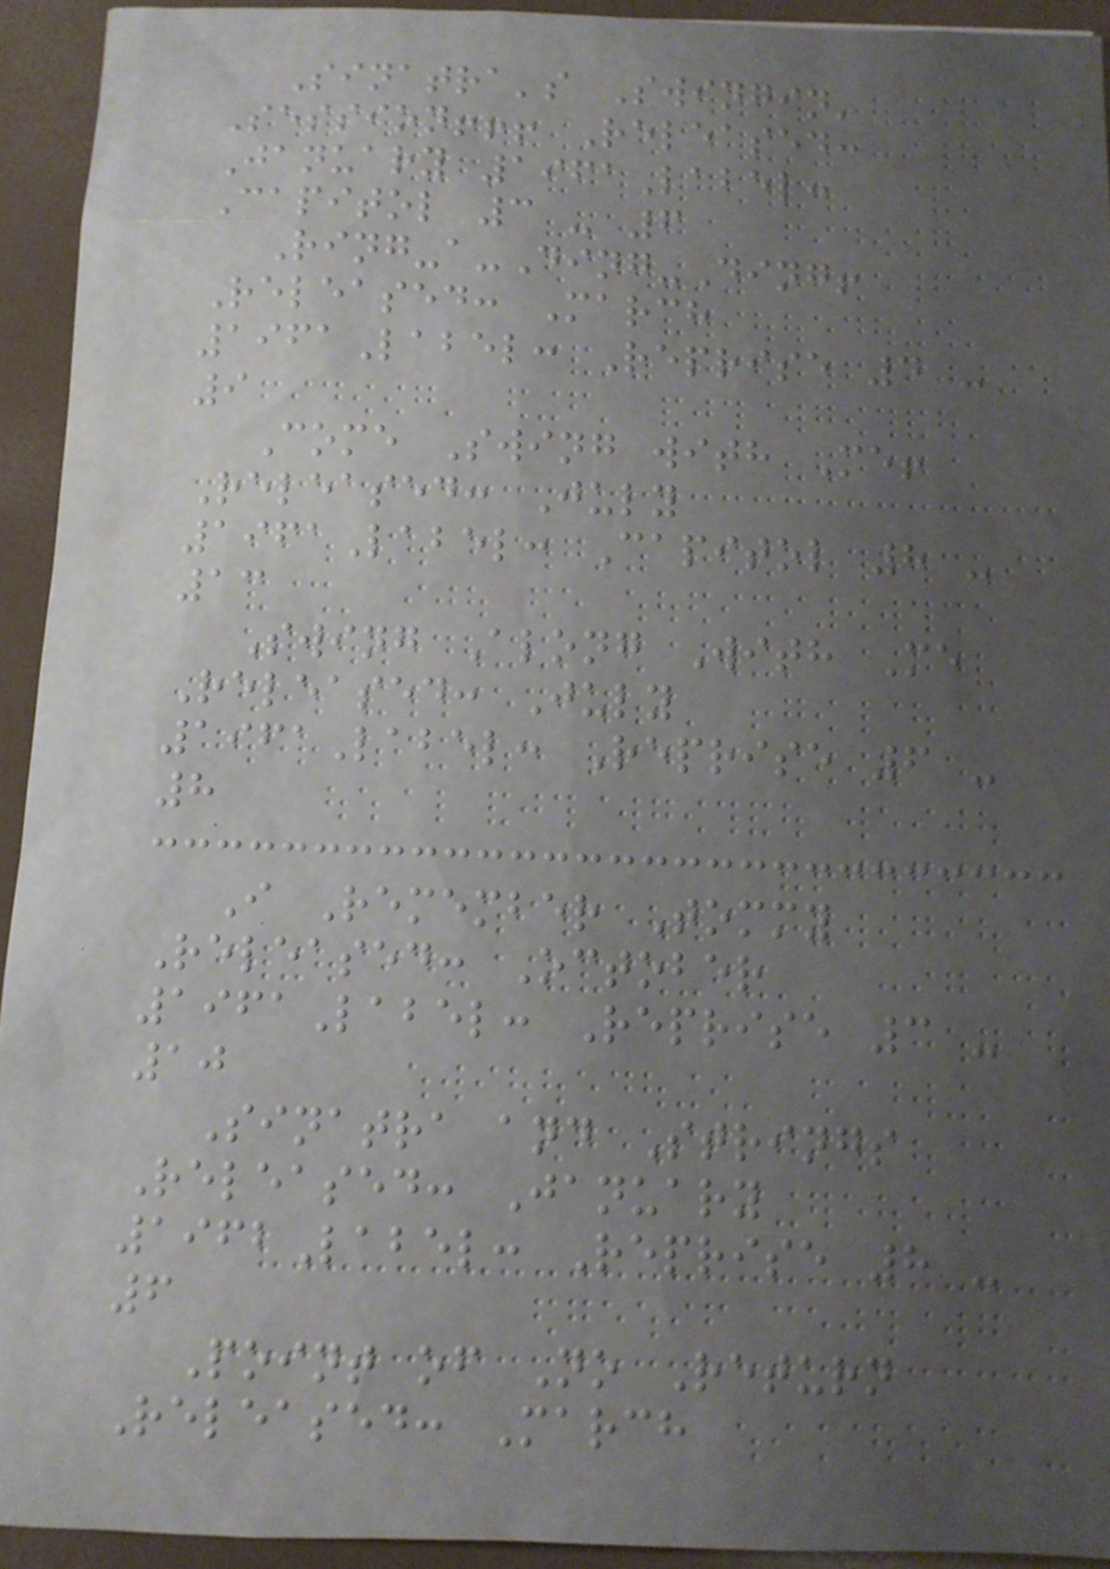Sinatra's Swingin'
Session!!! Released:
January 1961Label:
Capitol 3 - 6
Ring-a-Ding-Ding!
Released: March
1961Label: Reprise 4 -
9
Come Swing with Me!
Released: July
1961Label: Capitol 8 -
13
Swing Along With Me
Released: July
1961Label: Reprise 6 -
8
I Remember Tommy
Released: October
1961Label: Reprise 3 -
10
Sinatra and Strings
Released: January
1962Label: Reprise 8 -
6
Point of No Return
Released: March
